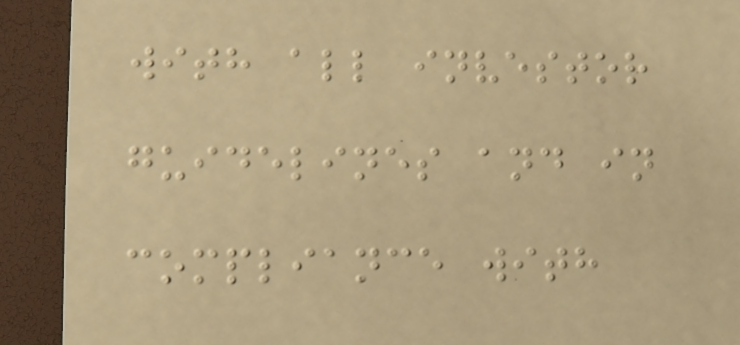with all investor
guidelines and in
compliance with
